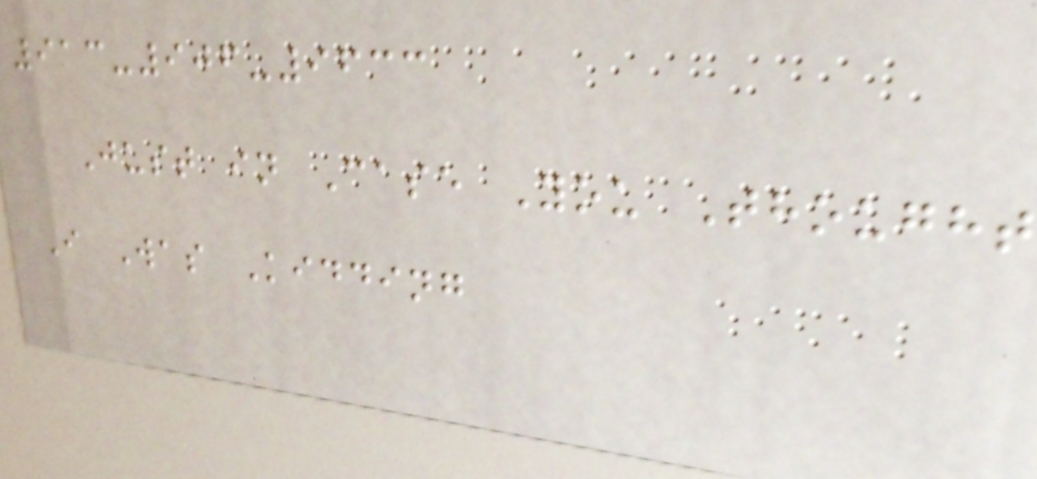913-906-9633
Just in Case You Thought
I Was Kidding
